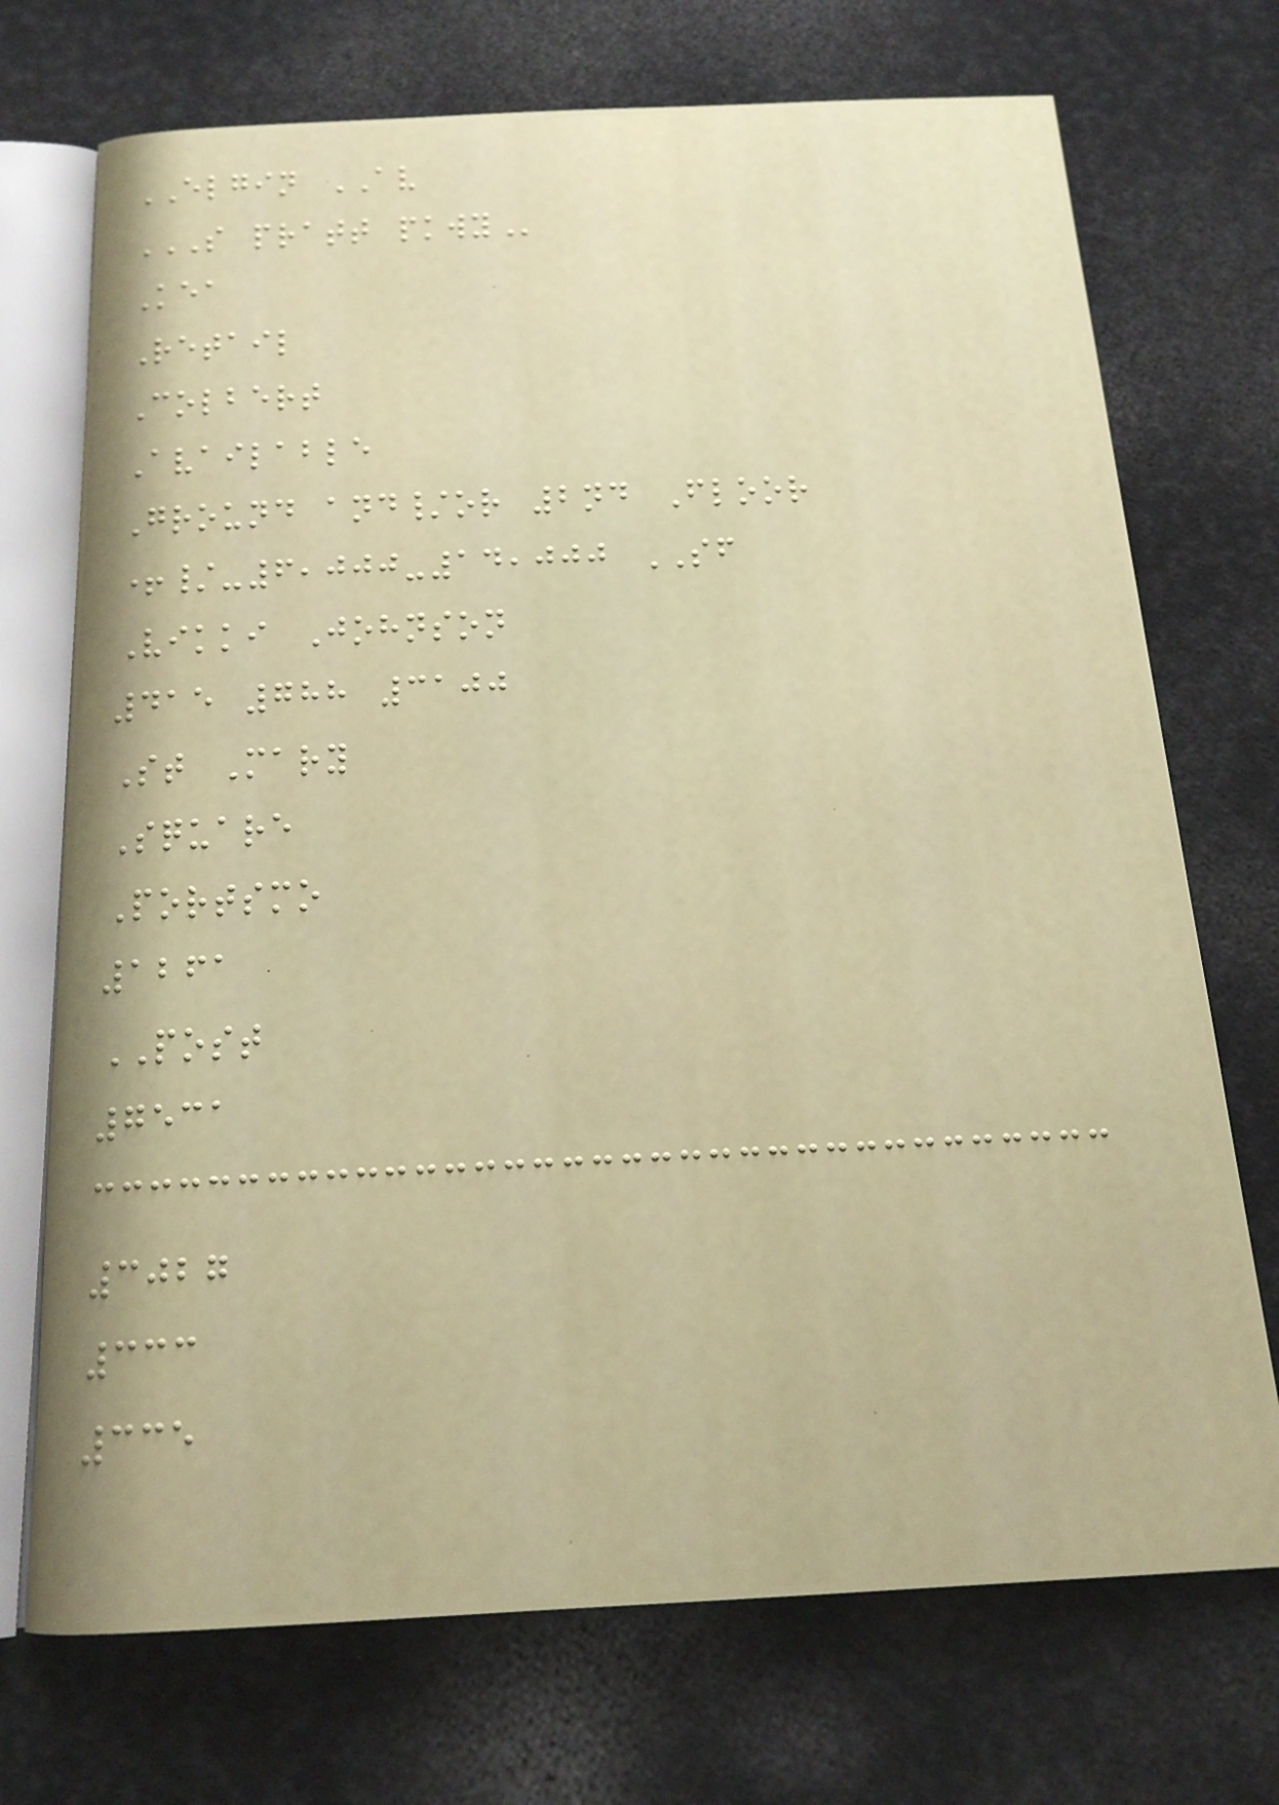ELGIN AV
S PRATT PKWY
Kea
Retail
Colbert
Available
Ground and/or 2nd Floor
+/-6,000-14,000 SF
Vikki Johnson
415 788 3100
St Mary
Square
Portsmo
1261
POST
7531
3027
333
335
